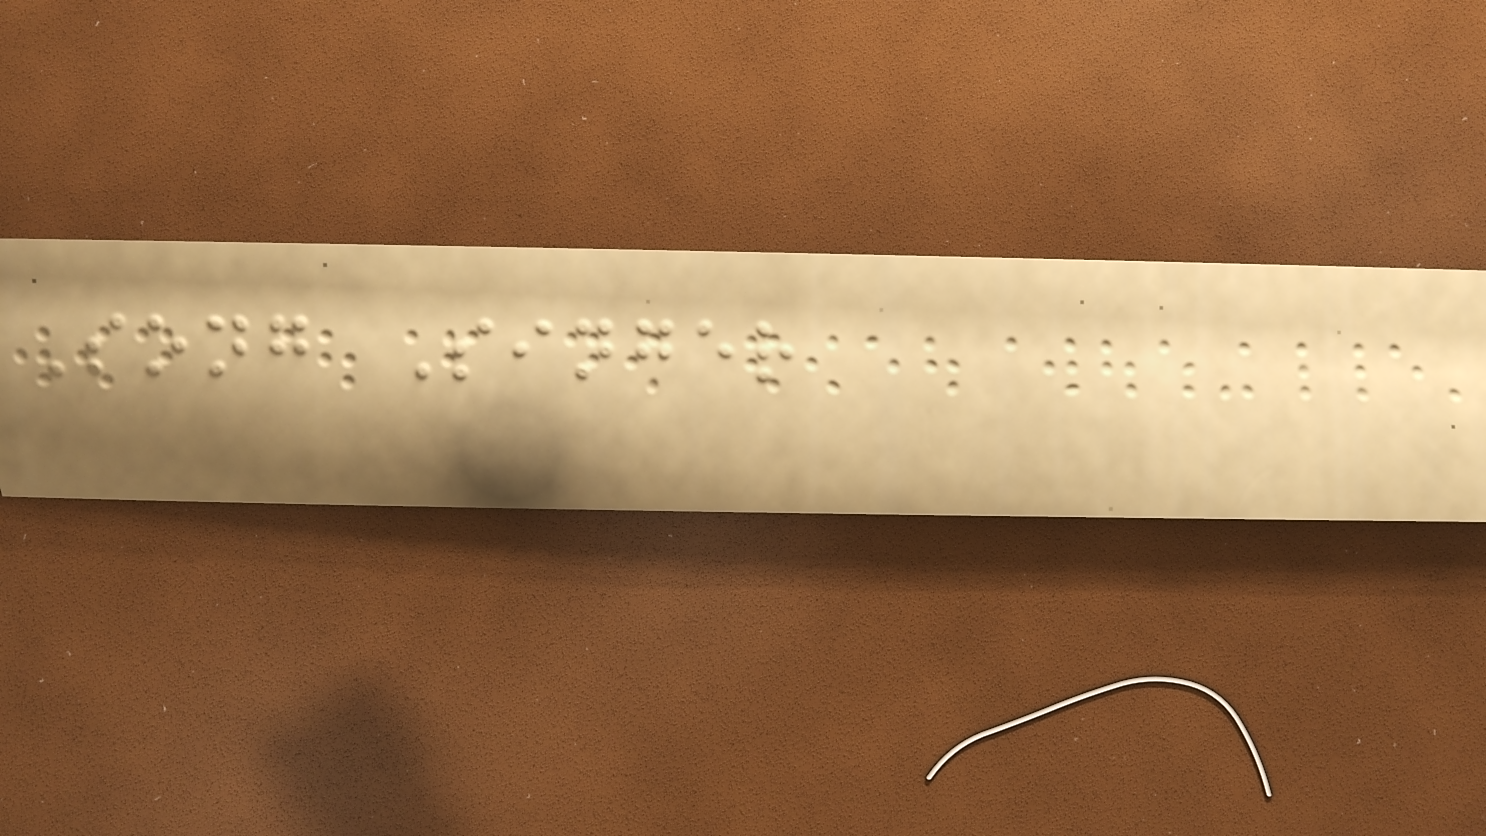Song Singer
